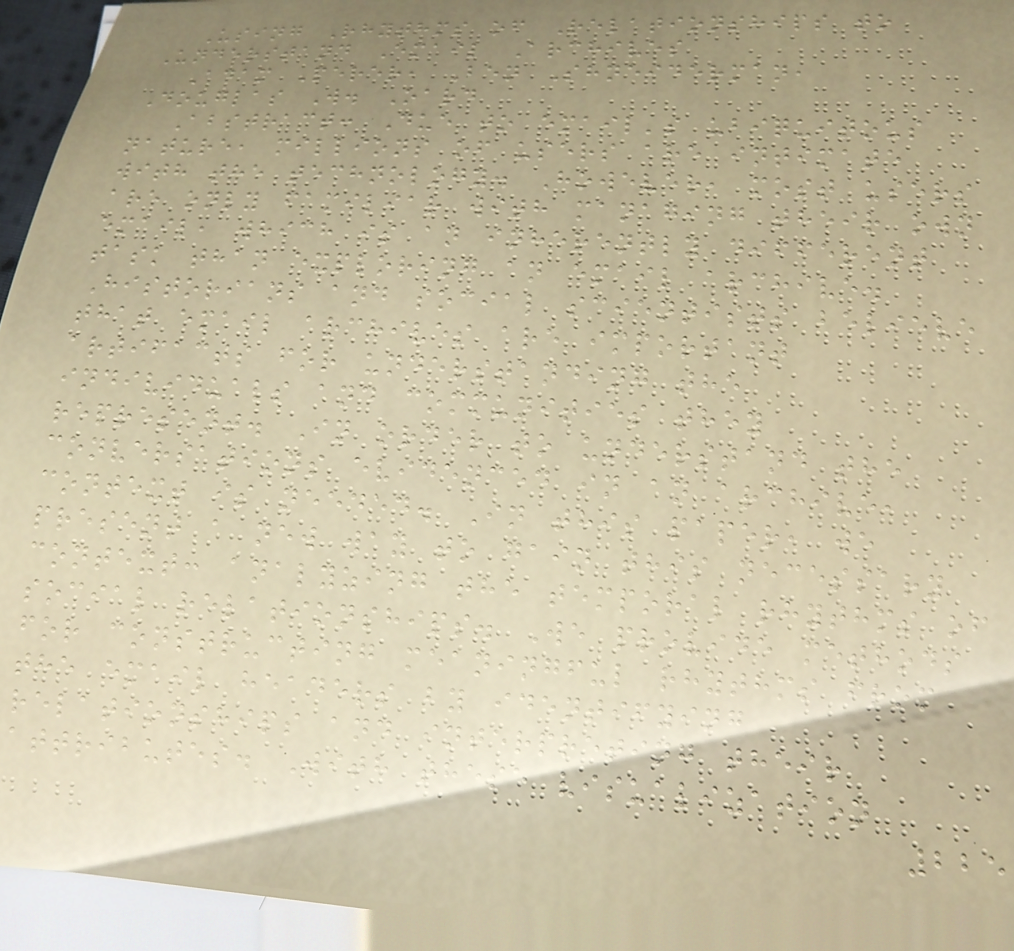Using Rhythms of Relationships to
Understand Email Archives
Adam Perer, Ben Shneiderman,
Douglas W. Oard
Abstract: Due to email's ubiquitous
nature, millions of users are intimate
with the technology. However, most users
are only familiar with managing their own
email, which is an inherently different
task than exploring an email archive.
Historians and social scientists believe
that email archives are important
artifacts for understanding the
individuals and communities they
represent. In order to understand the
conversations evidenced in an archive,
context is needed. In this paper, we
present a new way to gain this necessary
context: analyzing the temporal rhythms of
social relationships. We provide methods
for constructing meaningful rhythms from
the email headers by identifying
relationships and interpreting their
attributes. With these visualization
225
